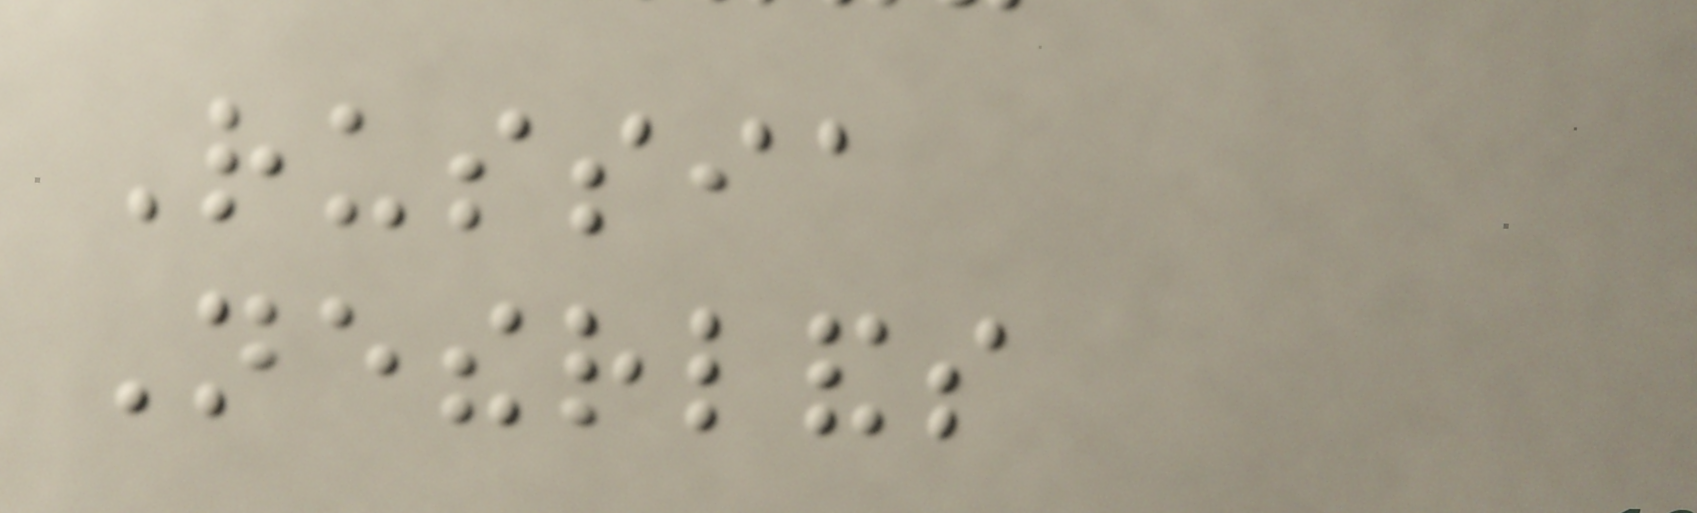Russia
Netherlands
